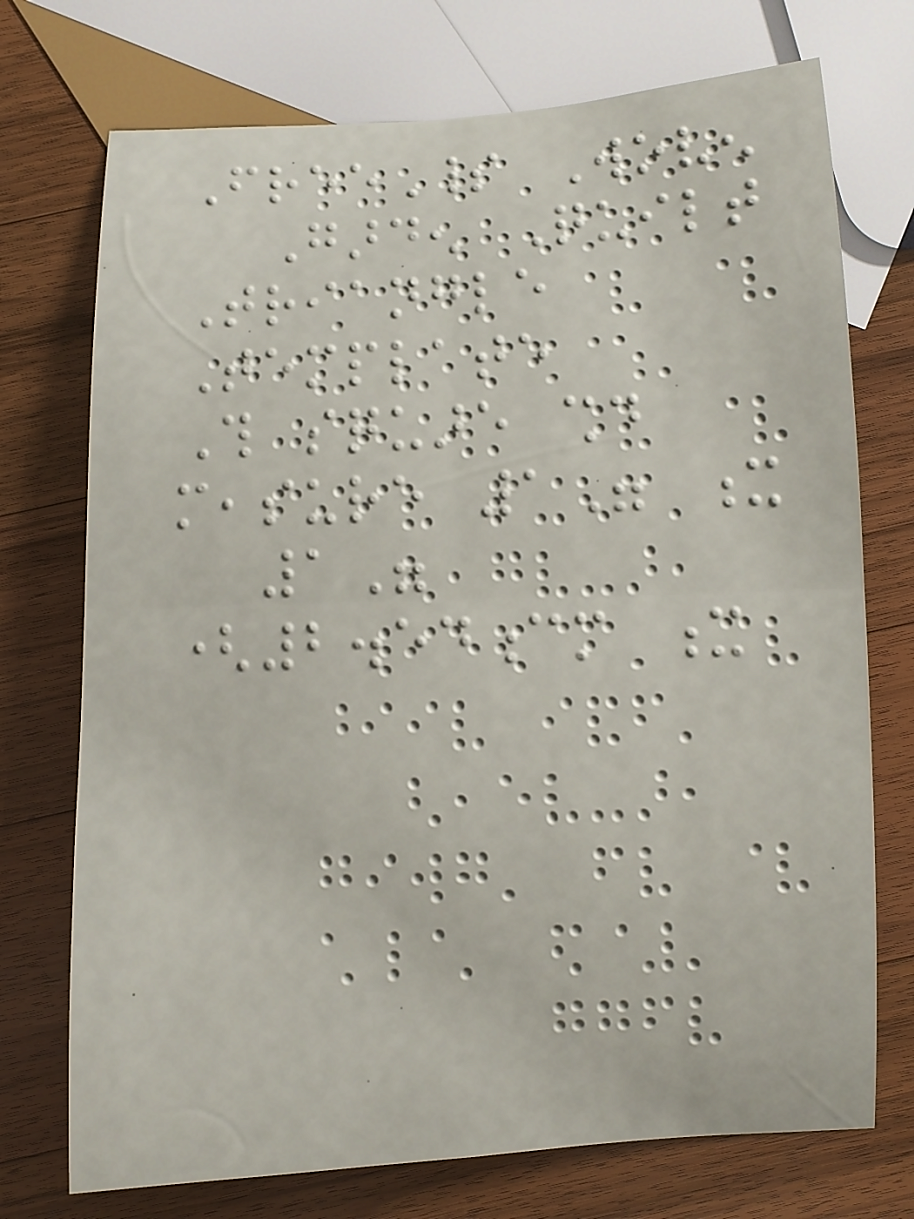FreeSpirit Woven
Garden Quilt
Triangle
Template
This square should
measure 1" x
1"
(2.54cm x
